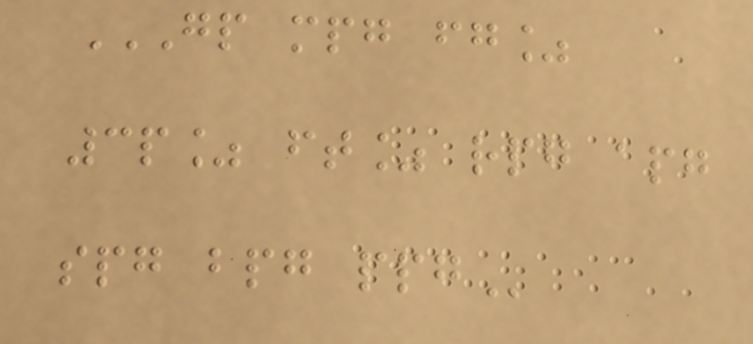GP MPG FG%
3P% FT% RPG APG
SPG BPG PPG
